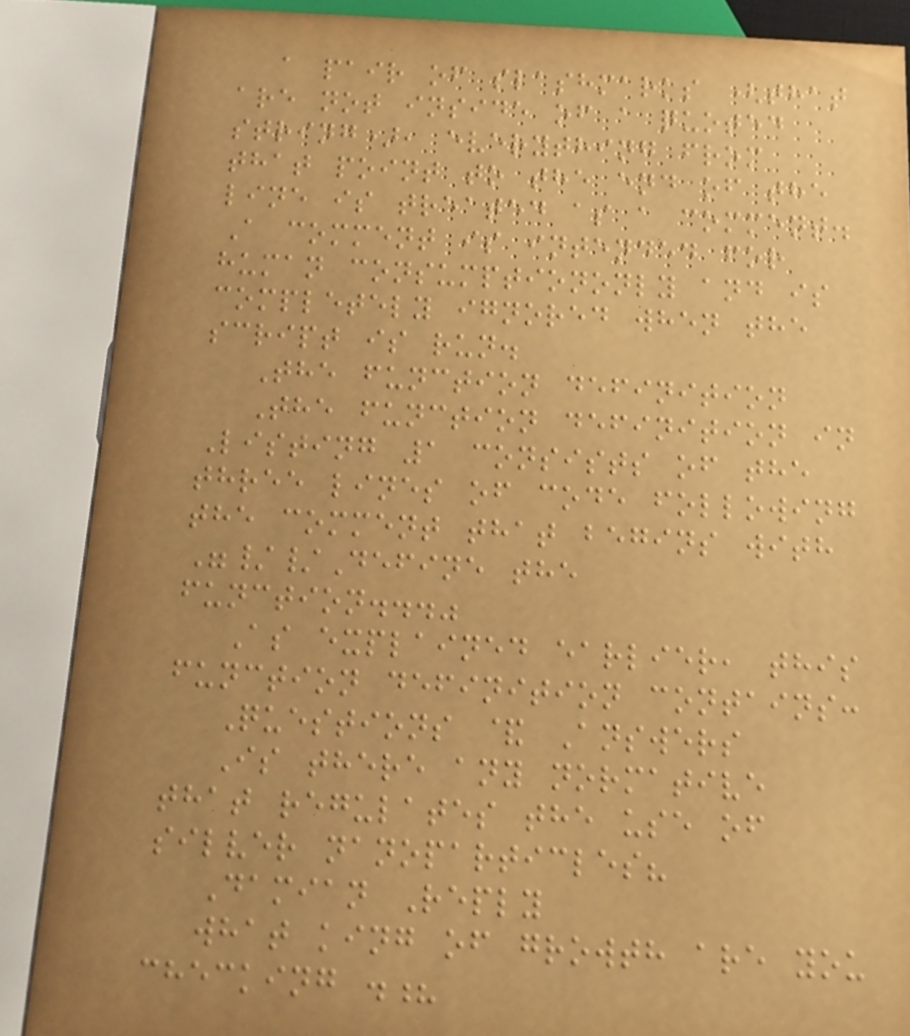a pair of slashmarks (that
are not inside of a quoted
string), everything from
that point to the end of the
line is treated as a comment.
A comment is intended for
human consumptiononly and is
completely ignored when the
script is run.
The function definition
The function definition in
Listing 1 consists of the
three lines of code following
the comment that begins with
"//Define the
function..."
As explained earlier, this
function definition contains:
Questions & Answers
Is there any normative
that regulates the use of
silver nanoparticles?
Damian Reply
what king of growth are you
checking .?
